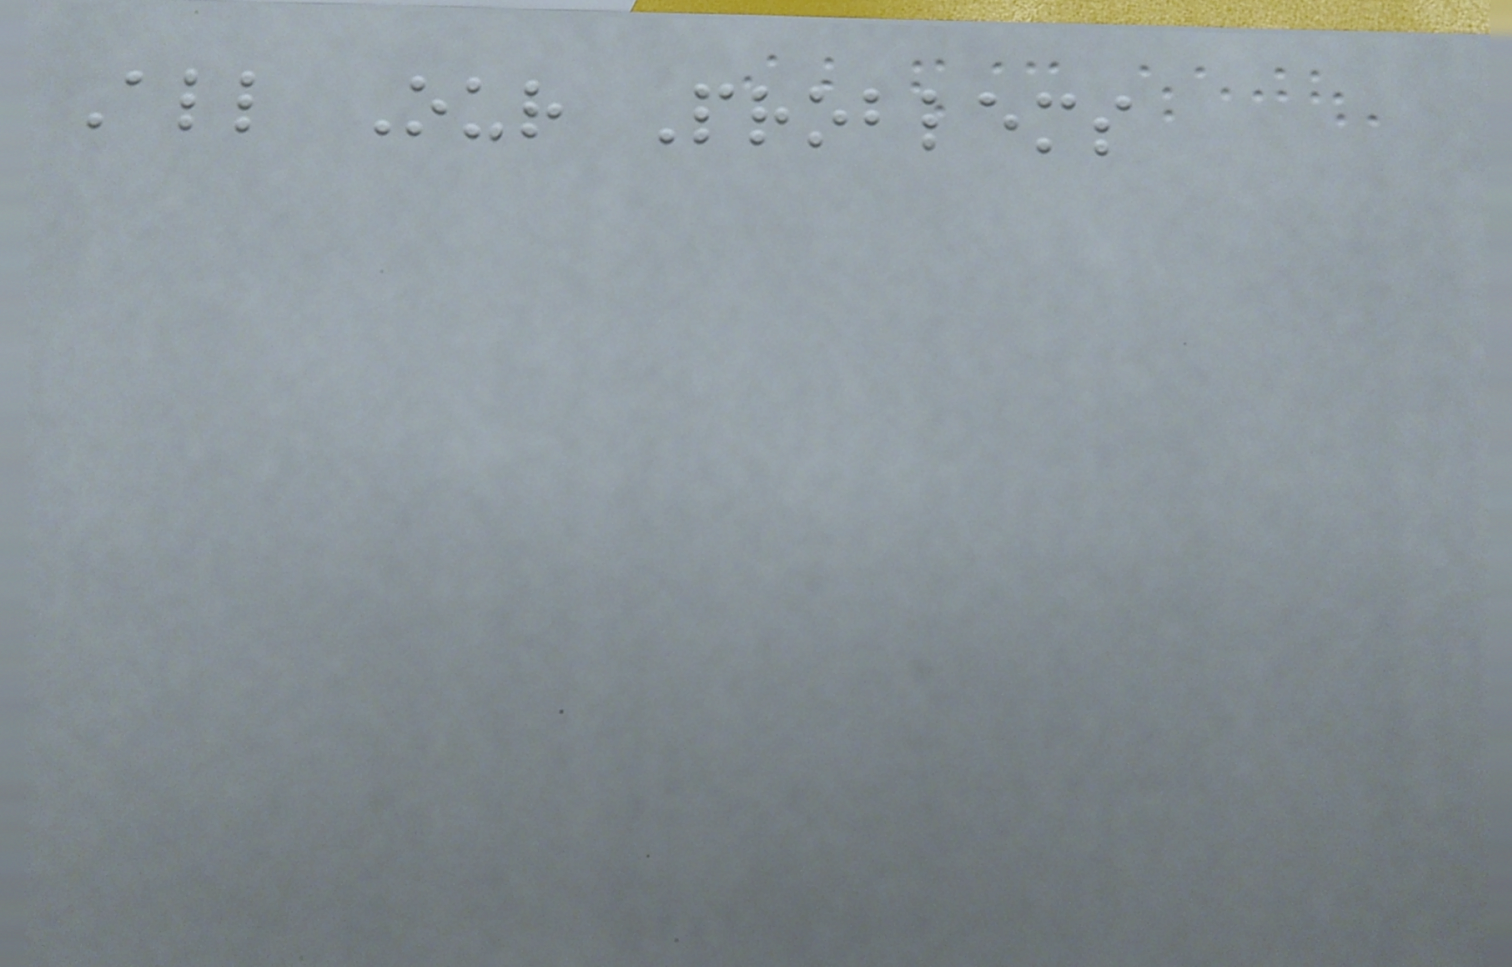All Our Problems
